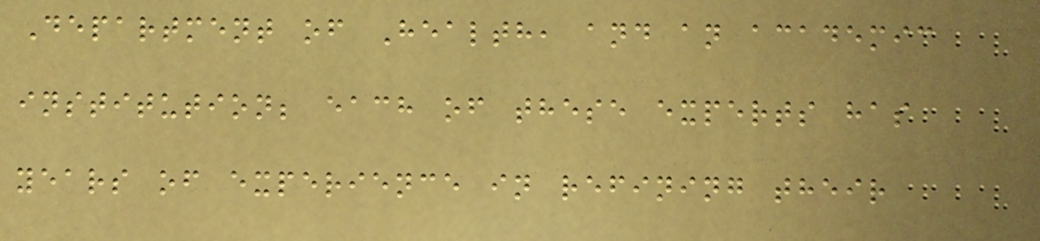Department of Health, and an academic
institution; each of these experts has
years of experience in refining their
